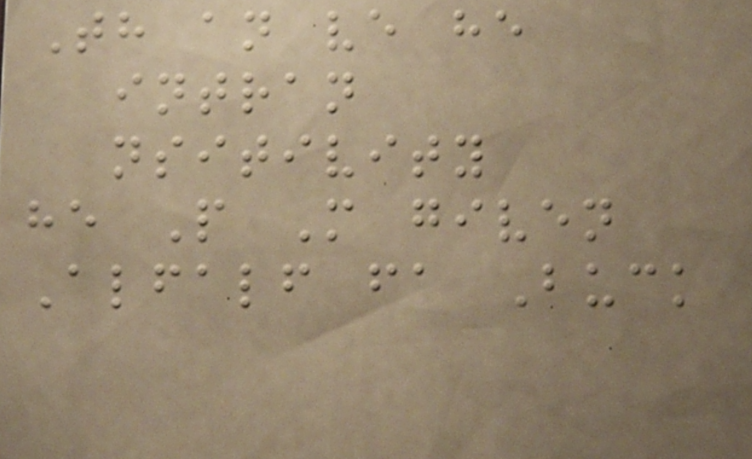Th an ve he
intran
nsitivity
he P M given
Alfalf fa Buck
